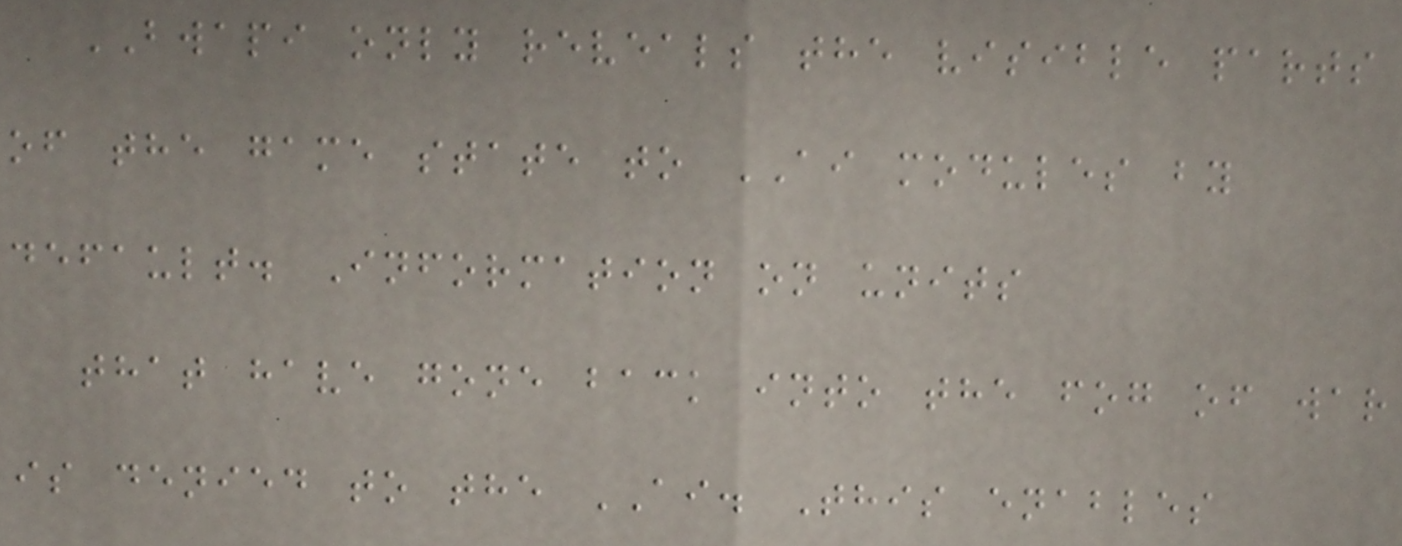BWAPI only reveals the visible parts
of the game state to AI modules by
default. Information on units
that have gone back into the fog of war
is denied to the AI. This enables
